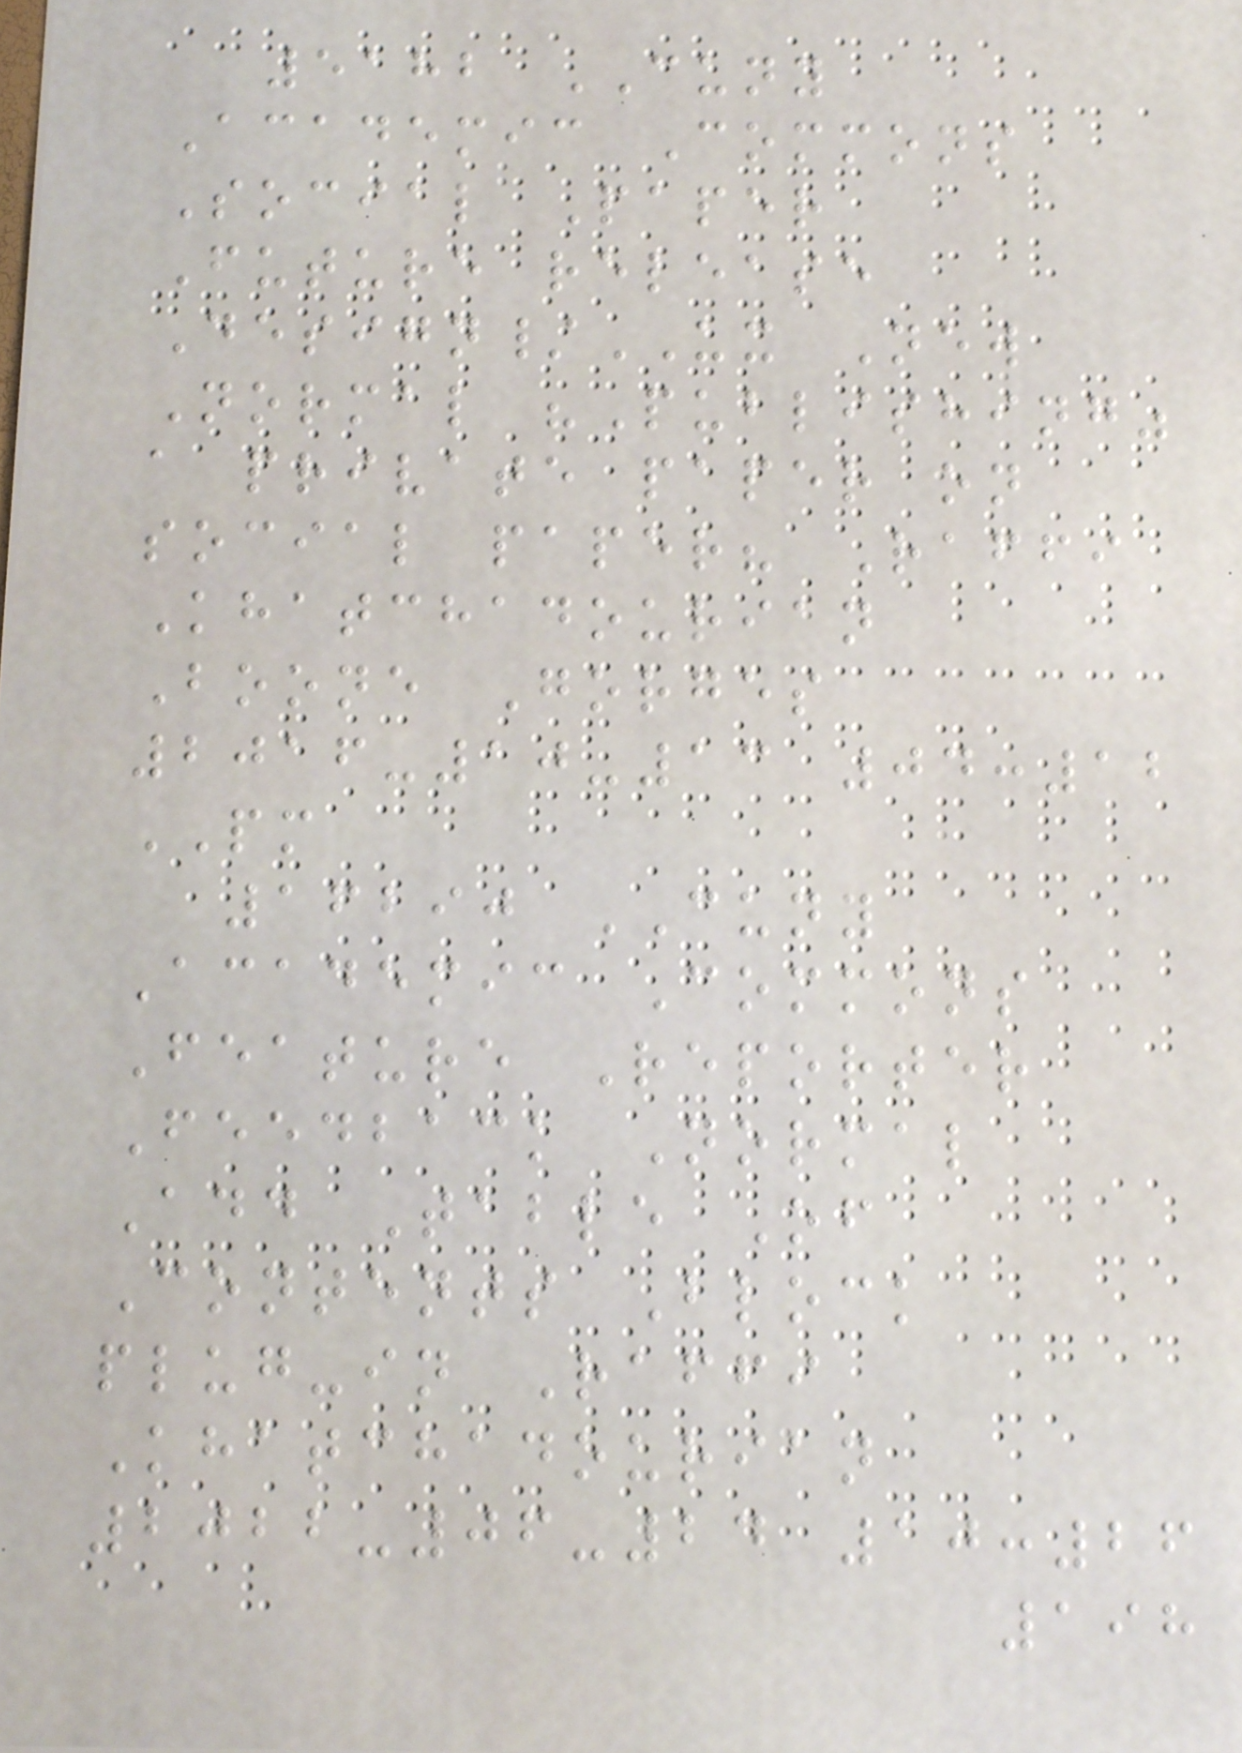5182 CUNY
Academic Commons
Social Paper
Future release
Design/UX New
Normal "Publishing"
a private paper on
social paper? Raffi
Khatchadourian
Boone Gorges
2016-10-13 04:12
PM
16290 CUNY
Academic Commons
Feature Reporter
Feedback Normal
Add Table Of
Contents Block
plug-in Raffi
Khatchadourian
2022-06-24 10:26
198
